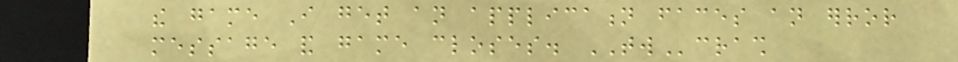the game I get an application faces an error
message and game closes. TWcrash
